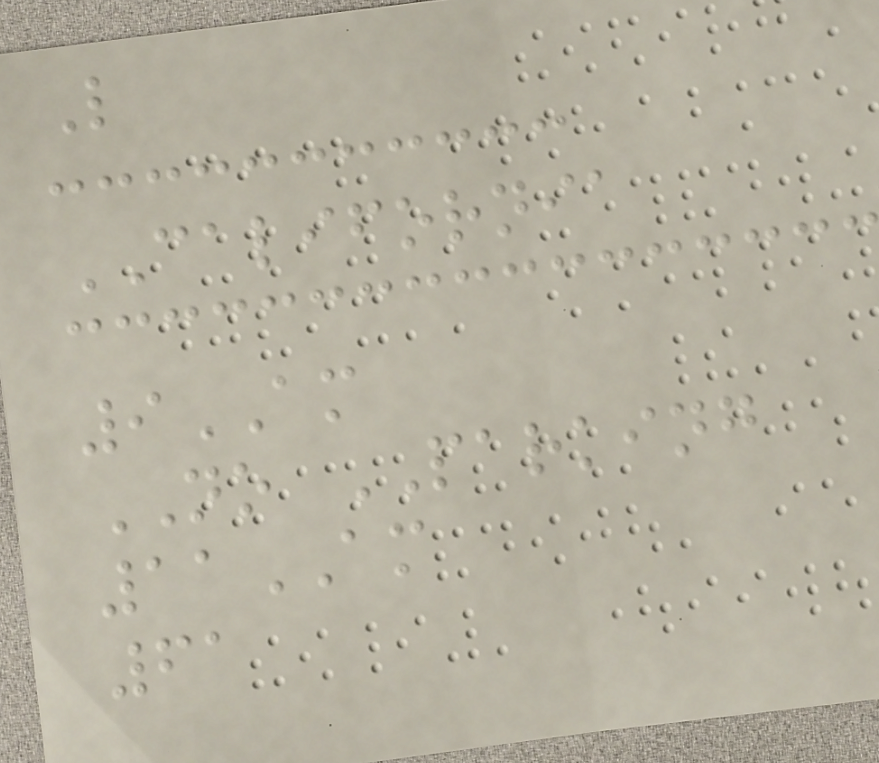L
CALIFORNIA
9AM
NO PARKING
11AM
61
